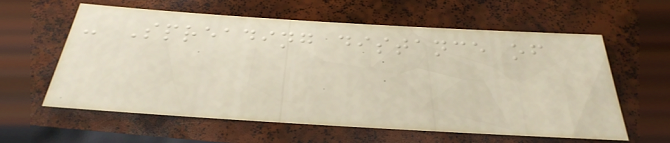- Spreading distance of
